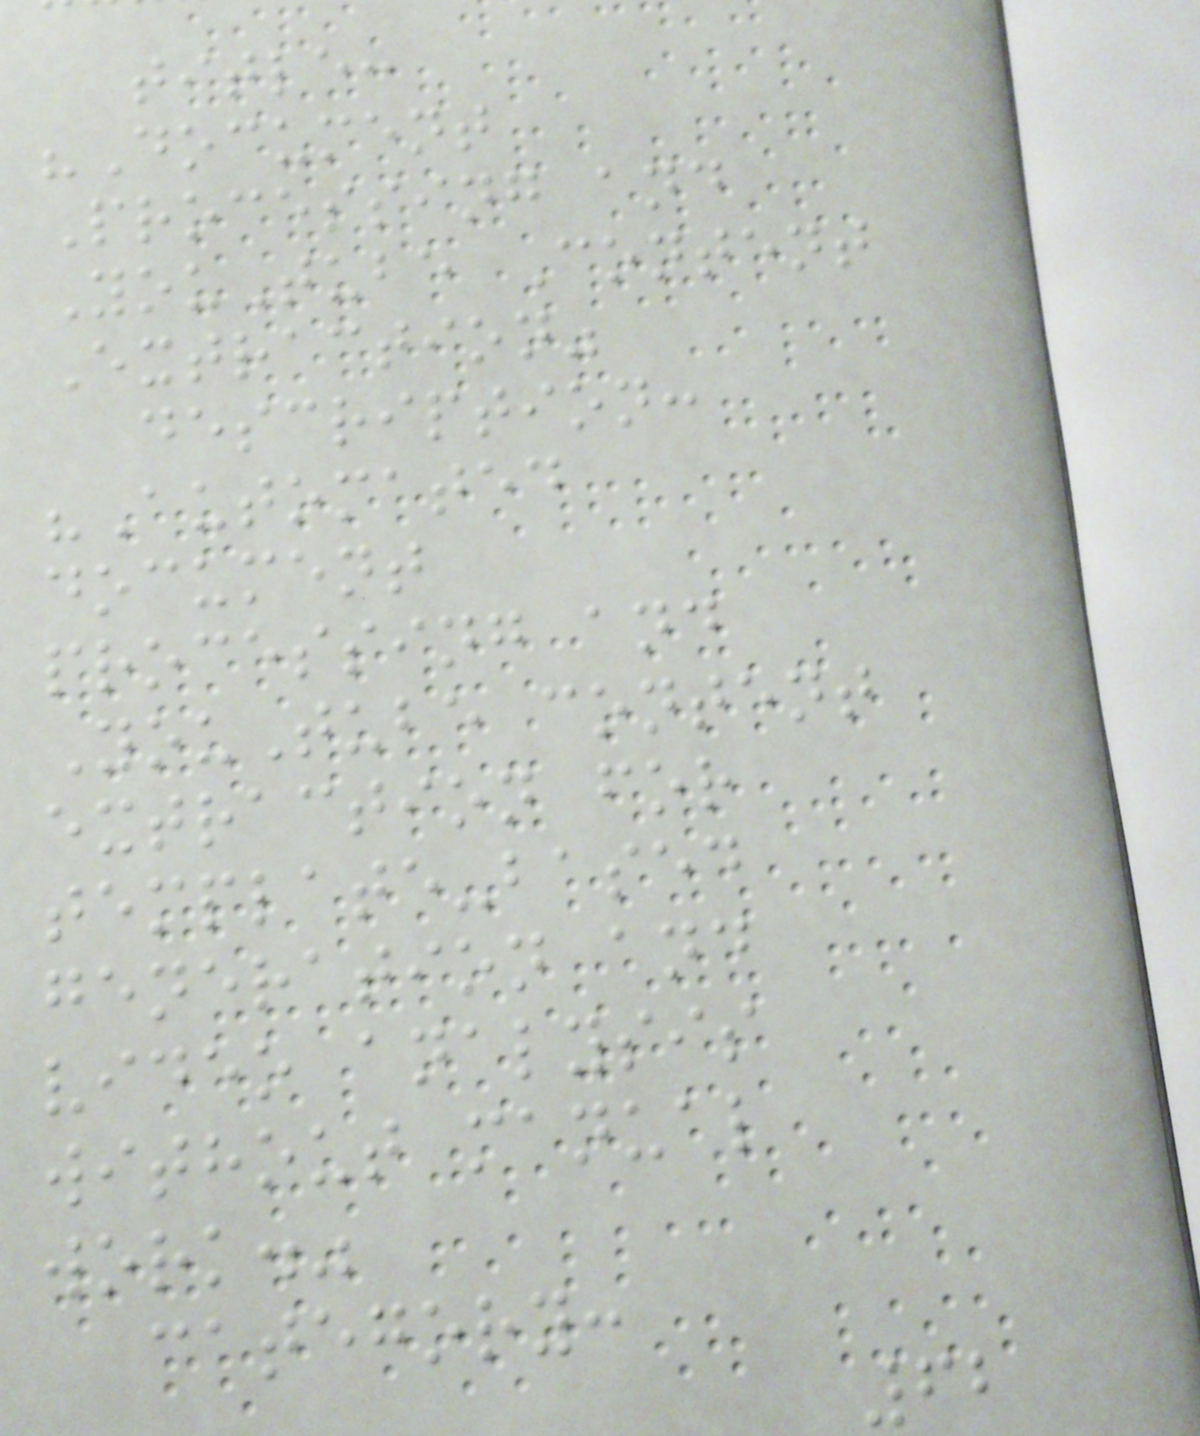title:
"Document
Processing and
YouTube Content
Extraction"
description:
"Automated
document
processing and
YouTube content
extraction for
template-based
generation and
video analysis
without manual
work."
category:
62
